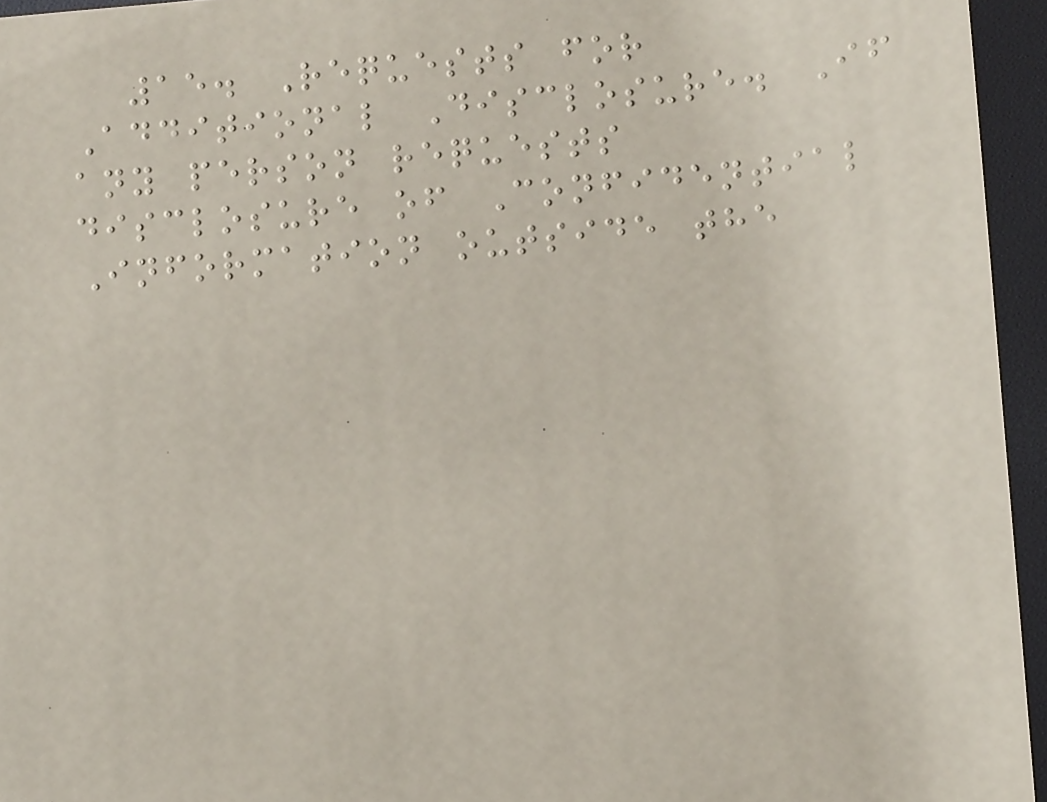15. Requests for
Additional Disclosure. If
any person requests
disclosure of Confidential
Information outside the
